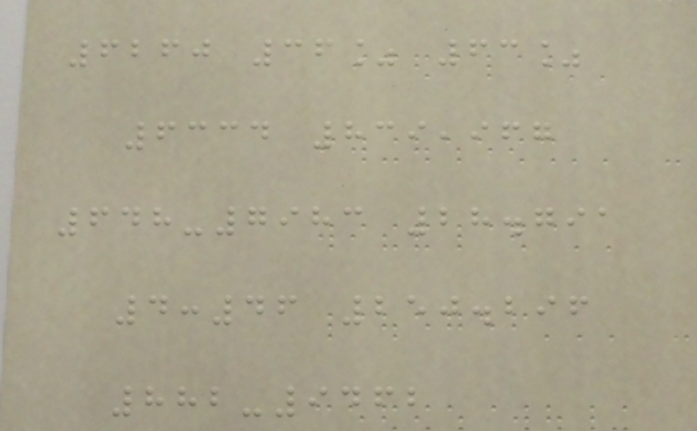6260 36% 63%
6334 839,967
648-7983 28.791
4:46 250.296
882-9462
